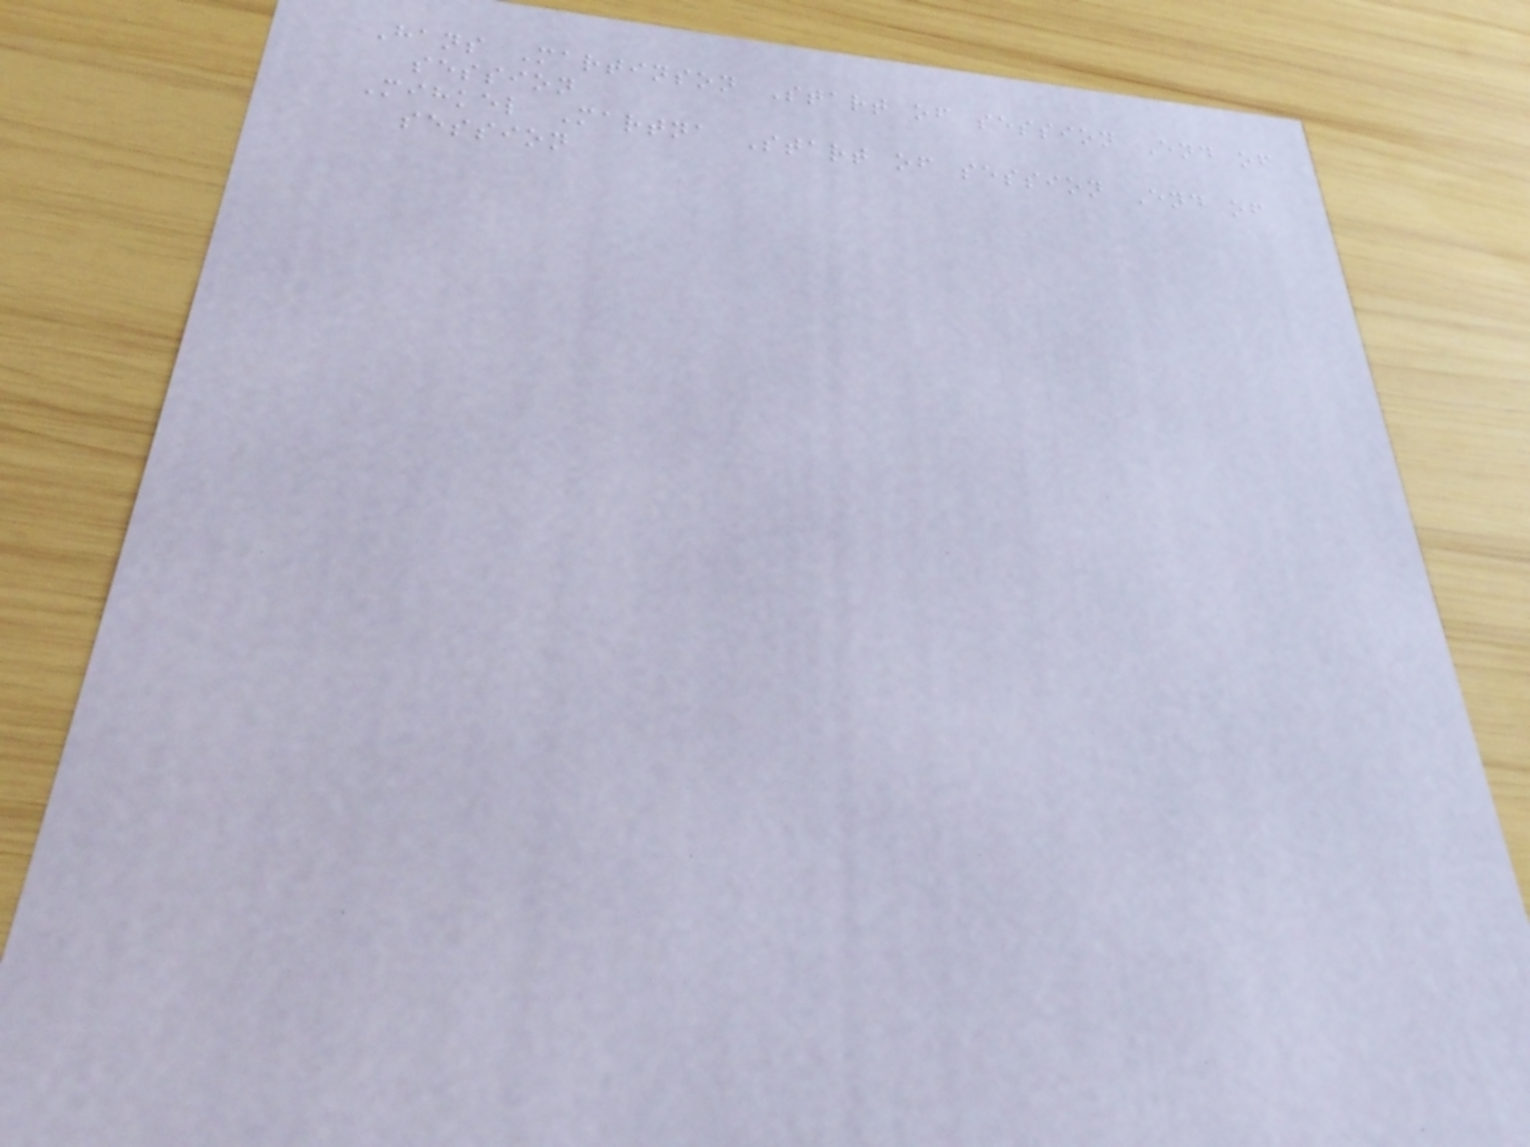Hans Martinson Start of session End of
session
Mihkel Martna Start of session End of
session
